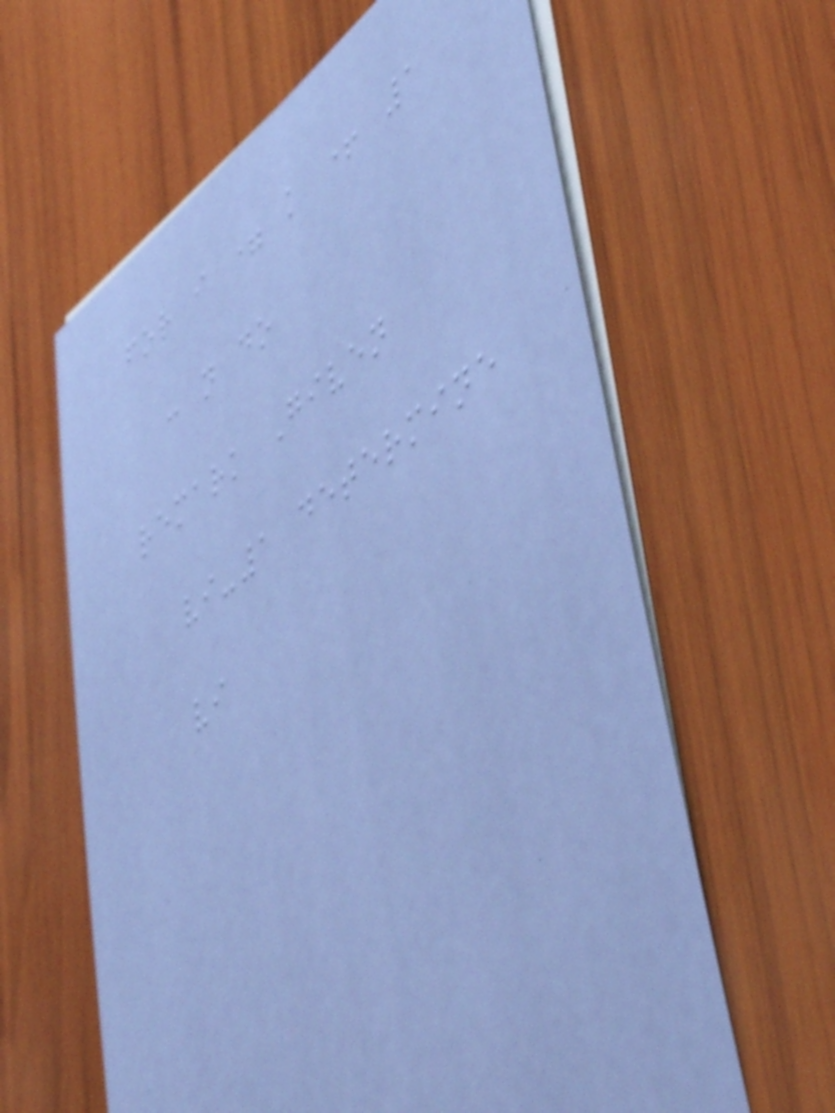for i = k + 1
: n do
remark Given
vi-1 determine
vi
